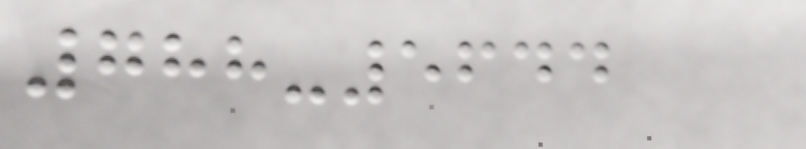788-5644
